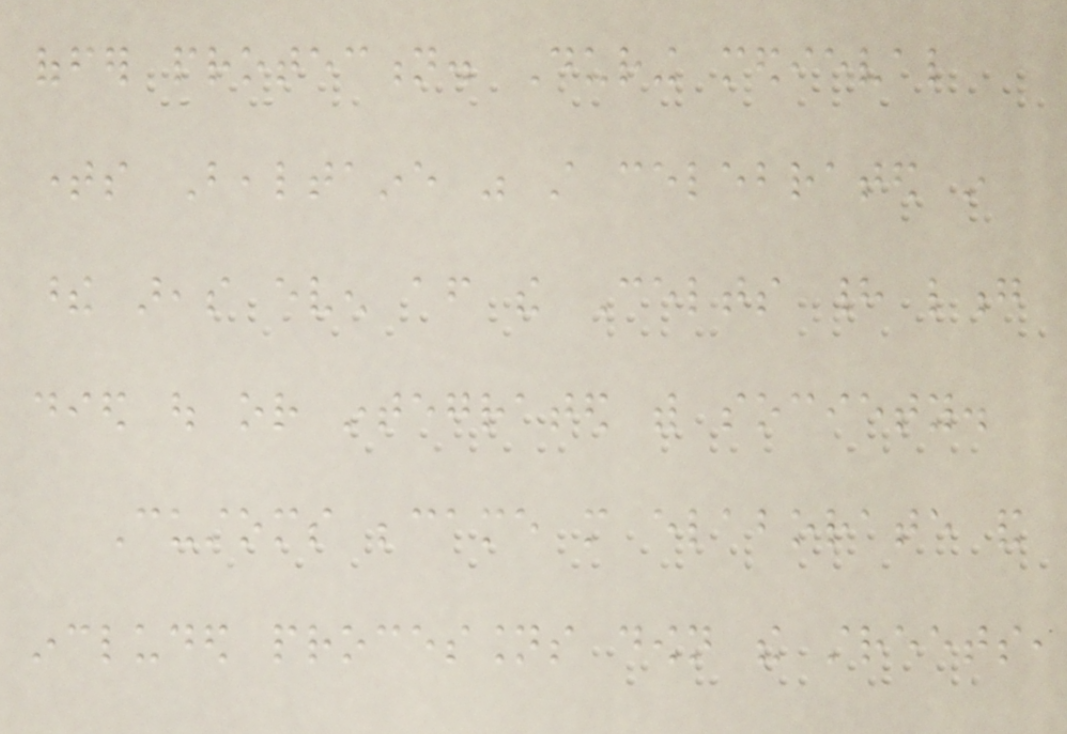offer protection. During medieval
times Bealtaine was still celebrated in
these areas even after the Celts had long
died out or integrated with society.
Customs became more elaborate and
included processions down the streets,
